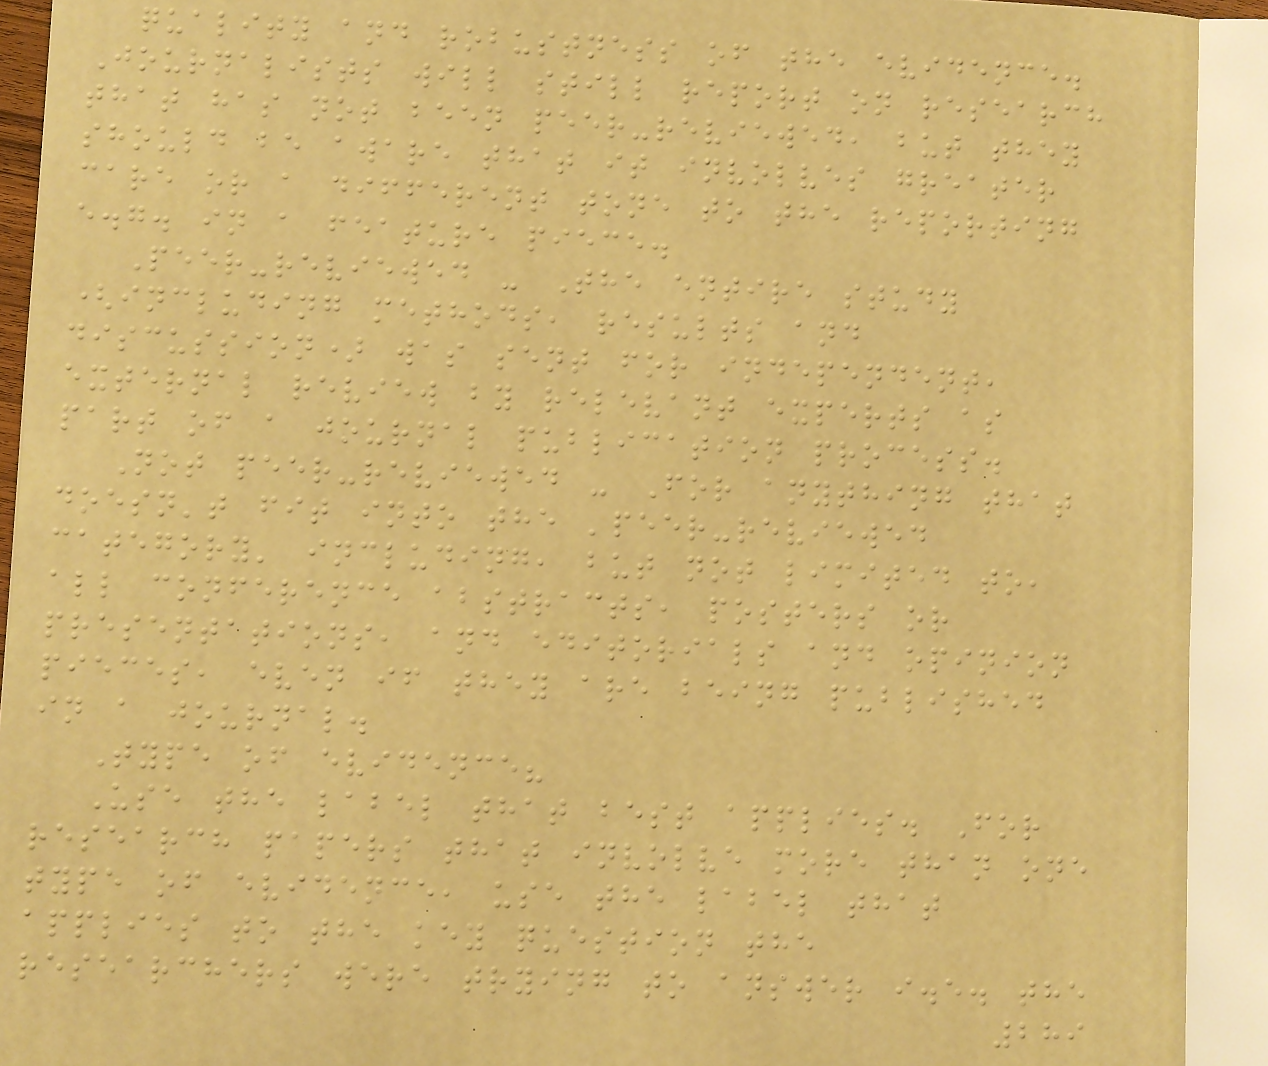quality and robustness of the evidence.
Journalists will still report on research
that has not been peer-reviewed, but they
should be aware that it involves greater
care or a different tone to the reporting
e.g. in a feature piece.
Peer-reviewed - The entire study
(including methods, results and
discussion) was sent for independent,
external review by relevant experts as
part of a journal publication process.
Not peer-reviewed - For anything that
doesn't fit into the 'peer-reviewed
category' including, but not limited to,
all conference abstracts, posters or
presentations, and editorials and opinion
pieces, even if they are being published
in a journal.
Type of evidence?
Use the label that best applies. For
research papers that involve more than one
type of evidence, use the label that
applies to the key question the
researchers were trying to answer i.e. the
289
